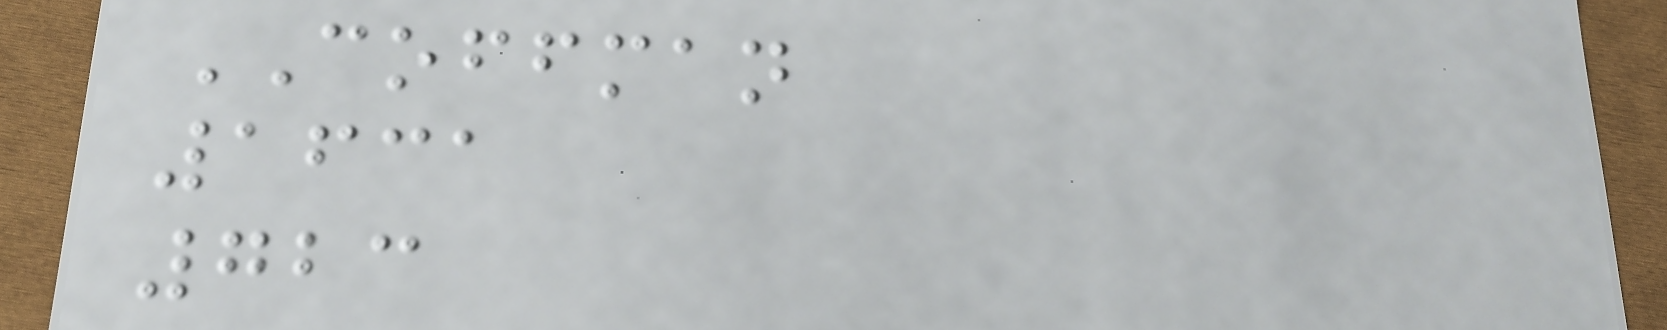COFFMAN
1631
723
